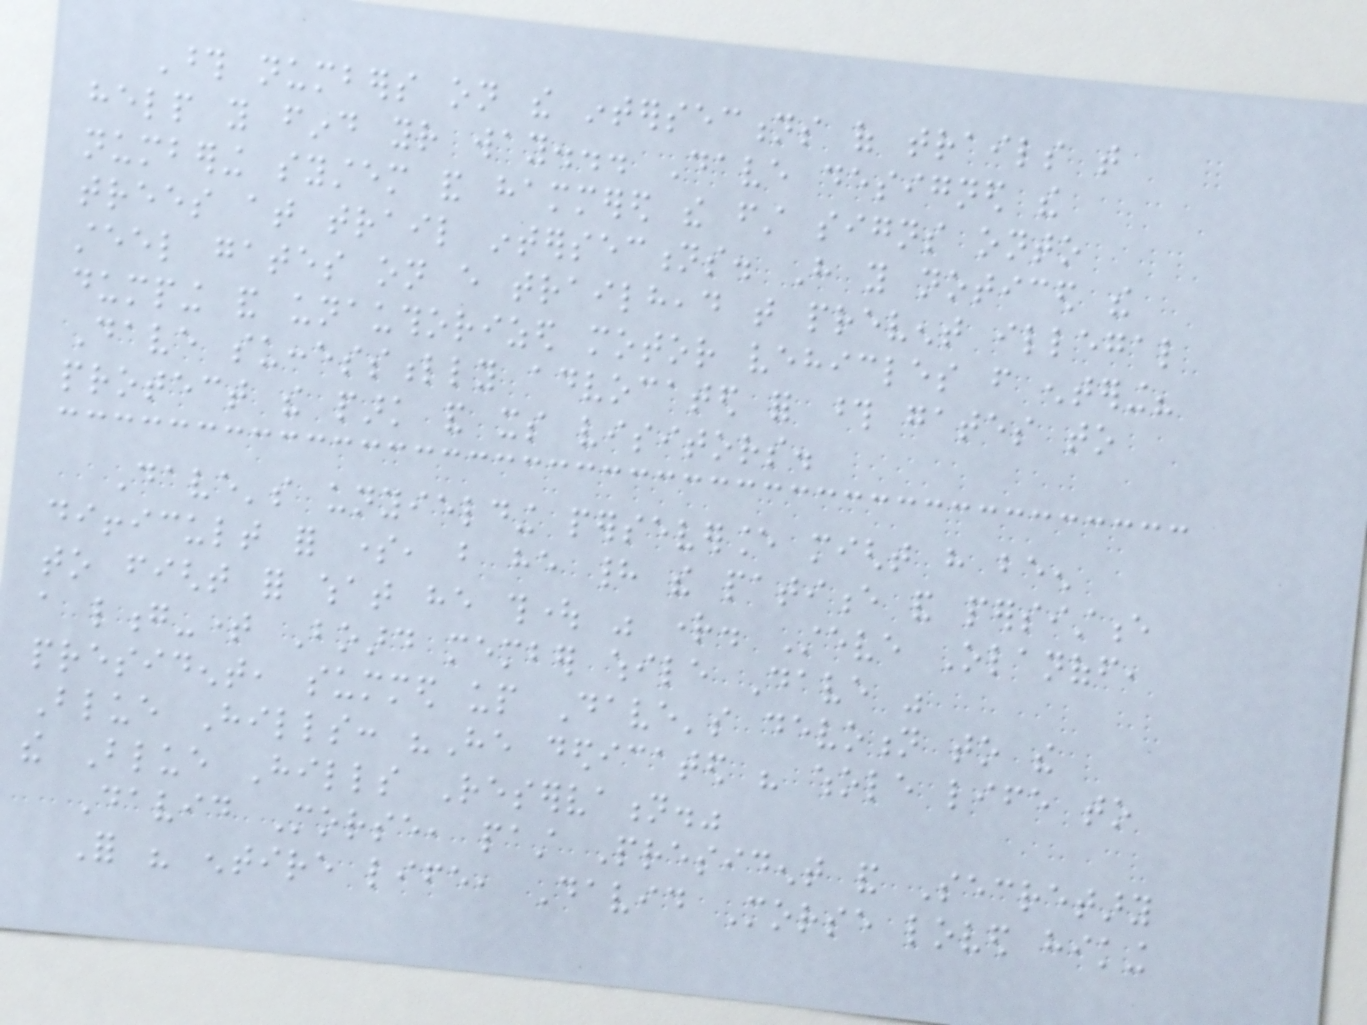Those numbers on the intersections of trails that
help you find your way... Dave designed the
numbering system and hammered the first signs onto
trees at trail intersections. Have you noticed the
steel gates on every trailhead that prevent illegal
dumping and unauthorized motor vehicles from entering?
Dave successfully advocated for those gates to
protect the park and its visitors.
Dave's unyielding perseverance might have been
difficult for some, but he had the patience and persistence
to fight for what he thought was right. Steve Olanoff,
a long-time Board member while Dave was
president, summed up Dave's devotion to the
Blue Hills: "He dedicated his whole life to
the Blue Hills Reservation."
David Morse, past President and Secretary
For his entire life, David Morse loved hiking
